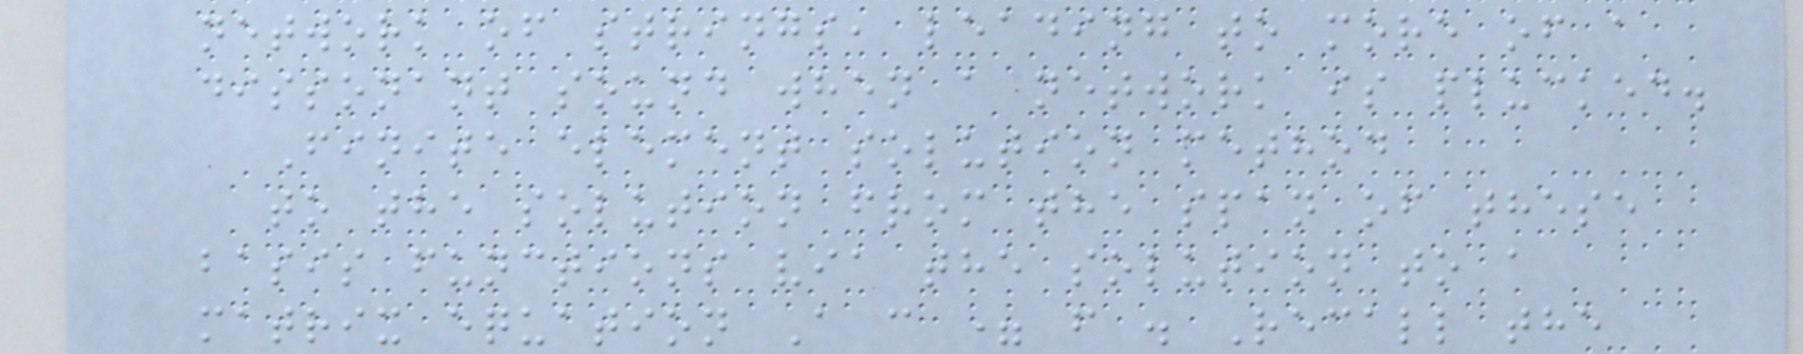network of strings, leading to more of a
dissonant sound when a network is plucked.
Finite element solution method
to the solution from the span of these
basis functions via the solution to a
matrix equation A c = f . Recall the
